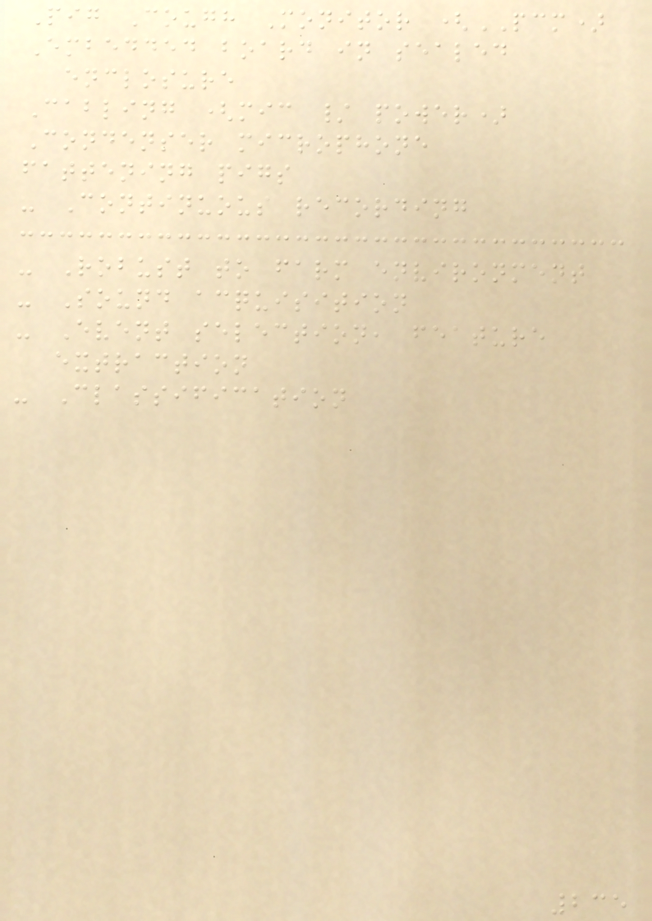Pig Cough Monitor (PCM)
Embedded board in sealed
enclosure
Cabling (mic / power)
Condenser microphone
fattening pigs
- Continuous recording
- Robust to farm environment
- Sound acquisition
- Event selection, feature
extraction
- Classification
235
